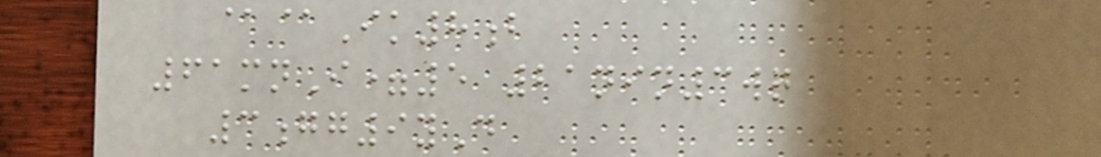@@Ik8b
61mnI=5 21nin3wq
3gg9yD
